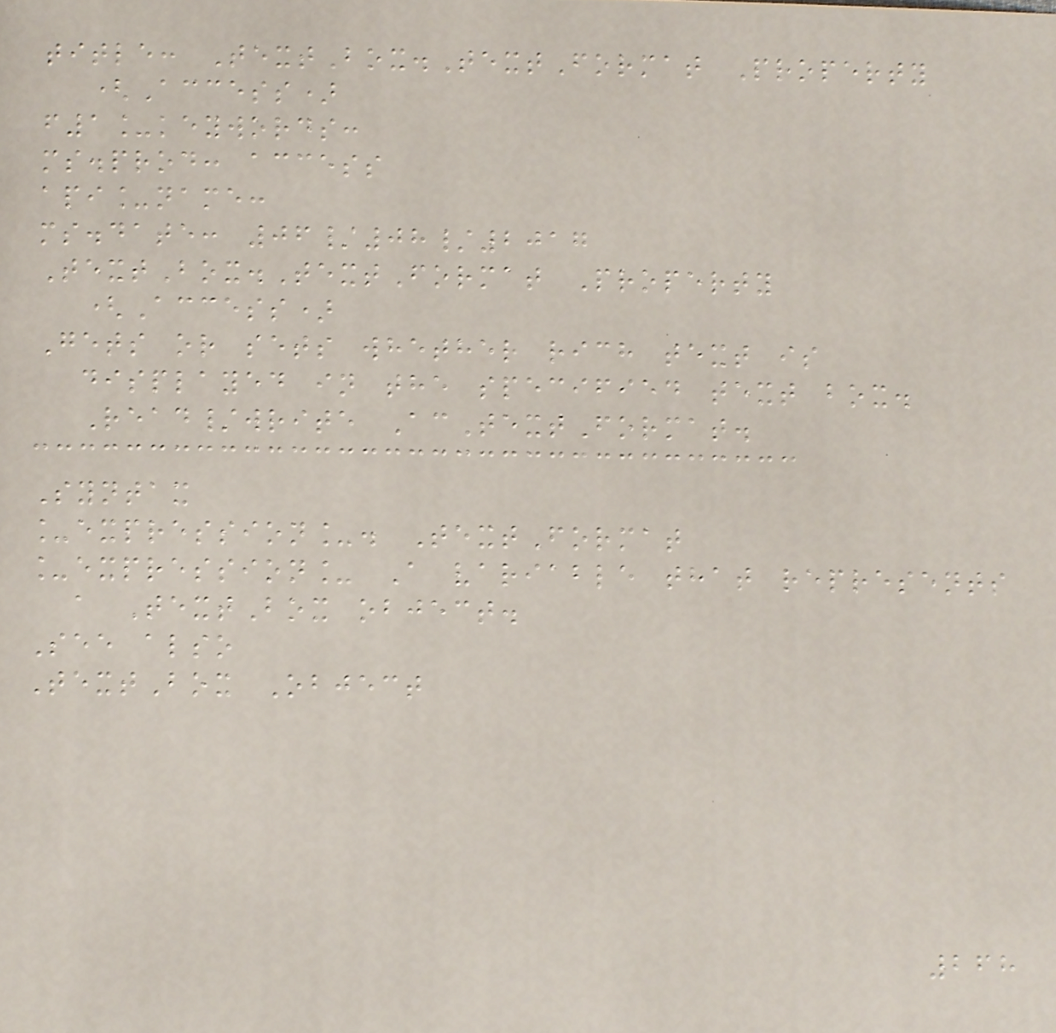title: TextBox.TextFormat Property
(Access)
f1_keywords:
ms.prod: access
api_name:
ms.date: 06/08/2017
TextBox.TextFormat Property
(Access)
Gets or sets whether rich text is
displayed in the specified text box.
Read/write AcTextFormat.
Syntax
_expression_. TextFormat
_expression_ A variable that represents
a TextBox object.
See also
TextBox Object
268
